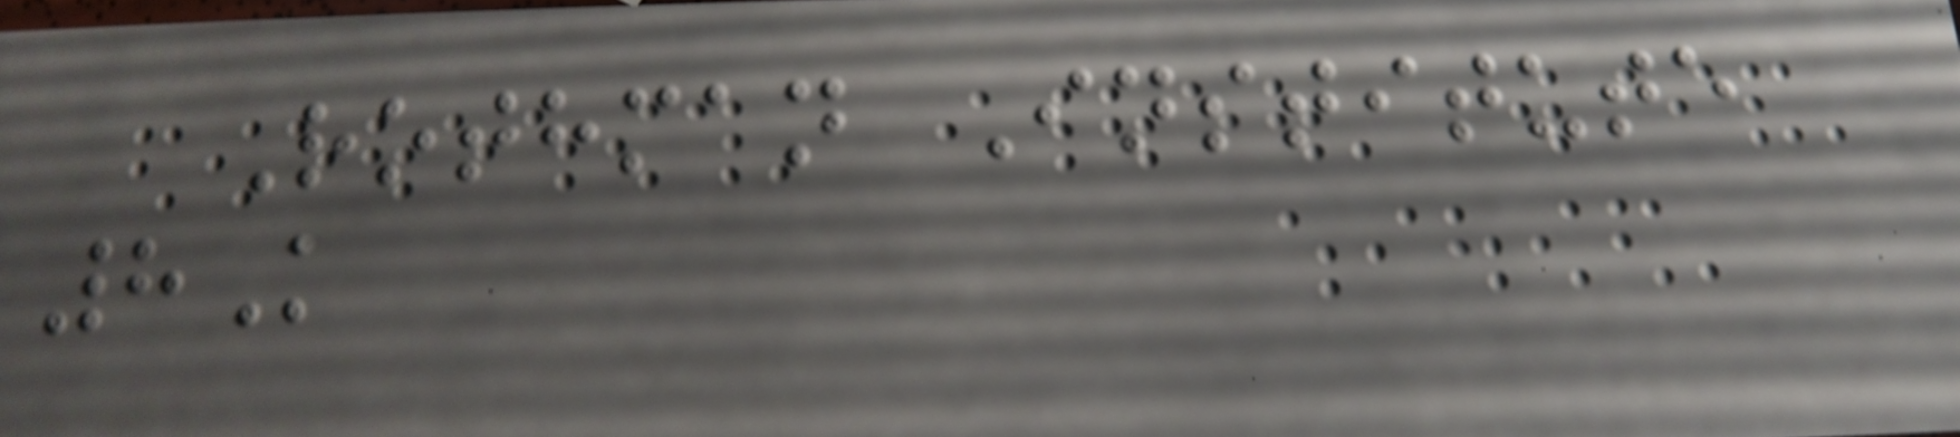Rothman Institute
8K
